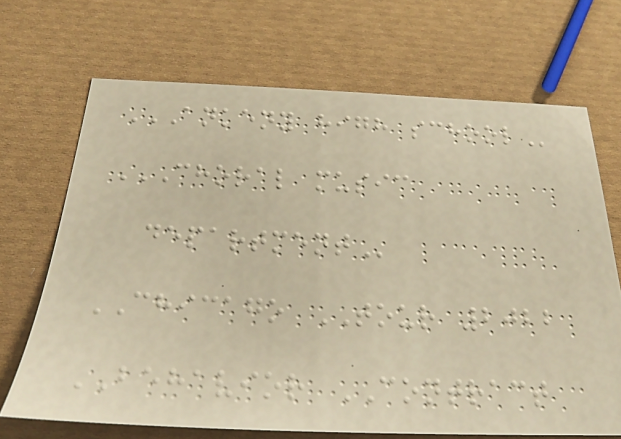ANKENY HIGH SCHOOL
CHORAL MUSIC
DEPARTMENT
CHICAGO TOUR 2022
BEHAVIOR CONTRACT
